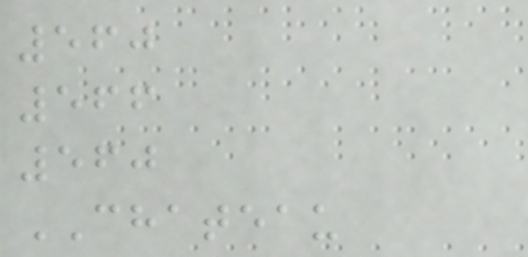560
566
560
CHATEAU
